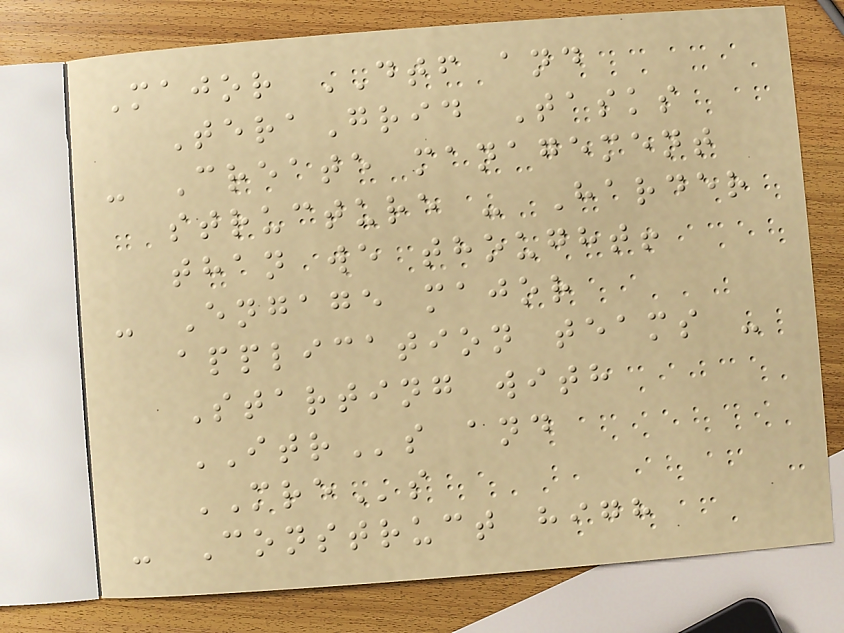Major DTF and
TeraGrid Tasks
- Create management
structure - Harder
than we thought!
- Engage major
application teams -
Starting with
ITRs and
MREs
- Construct high
